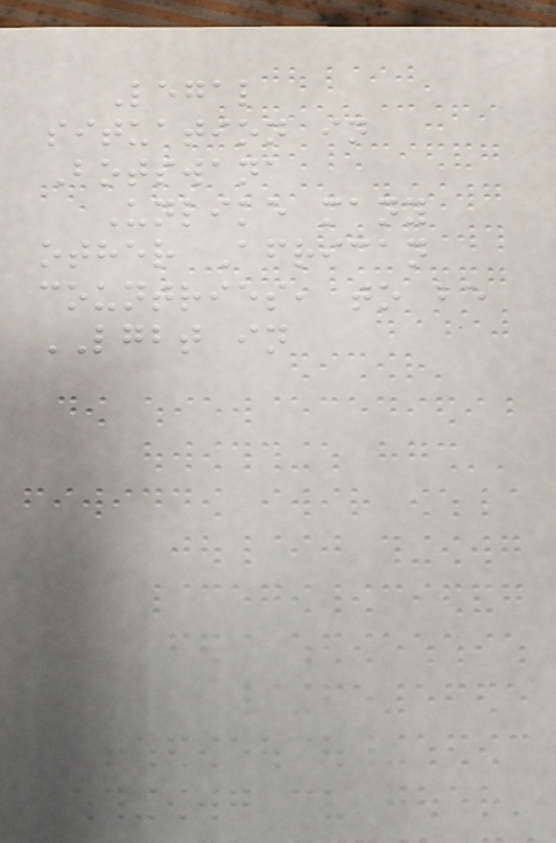Legal
situation in
Botswana
Unlike many
other African
countries, to be
LGBT in
